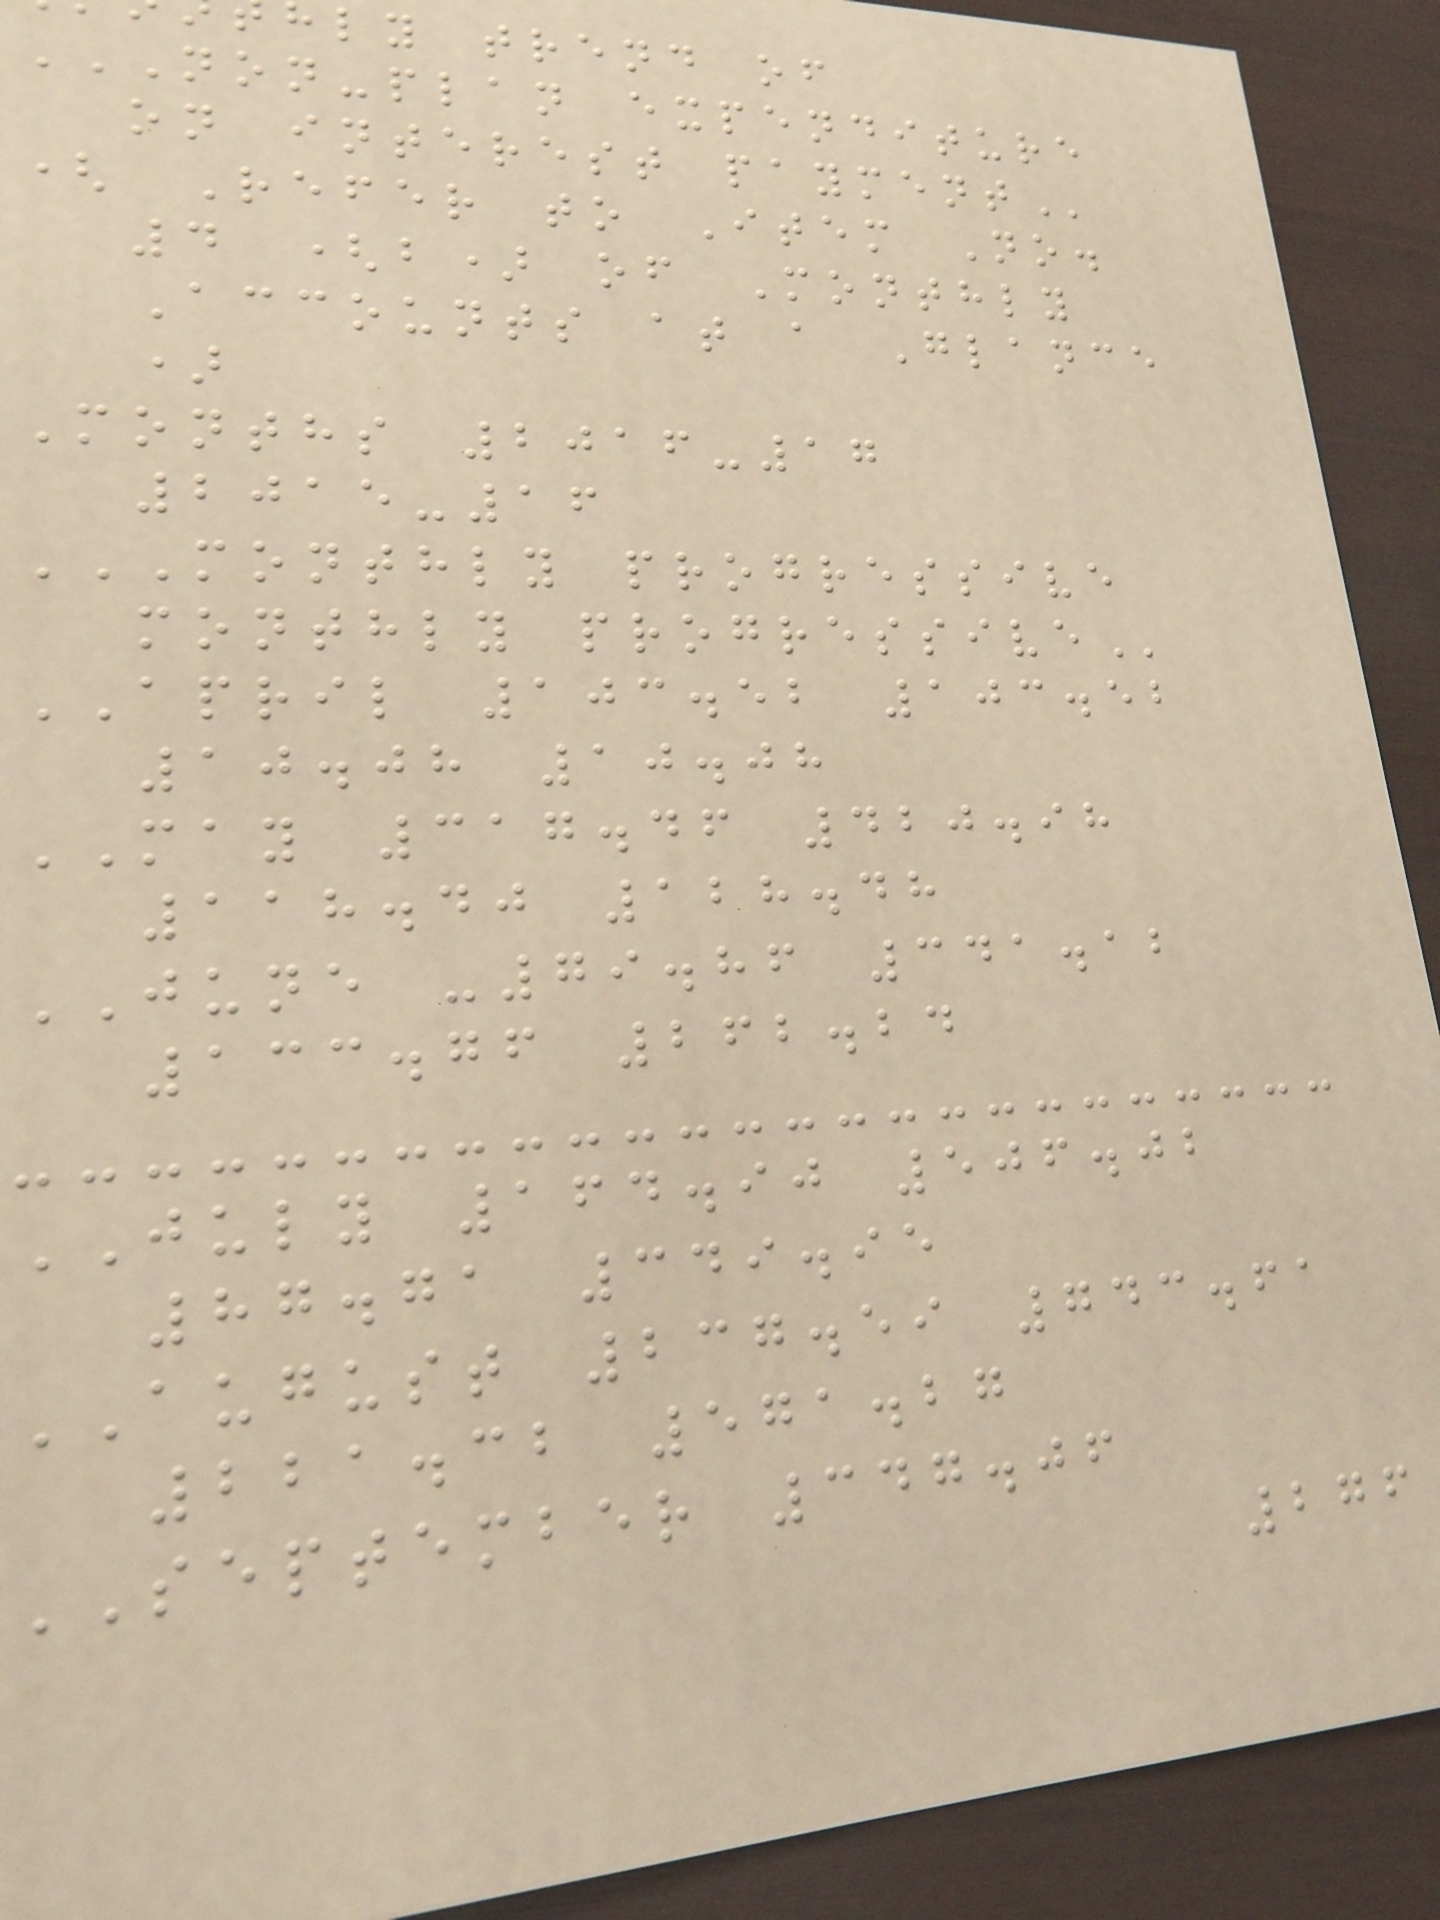ly trend of
NON-PLAN EXPENDITURE
on interest
( Refer to Item No.
4 (b) of Monthly
Accounts at a Glance
)
Months 2016-17
2015-16
MONTHLY PROGRESSIVE
monthly
APRIL 103.52 103.52
10.08 10.08
MAY 317.46 420.98
118.40 128.48
JUNE -79.86 341.12
133.76 262.24
JULY 164.90 506.02
87.71 349.95
AUGUST 237.59 743.61
221.32 571.27
SEPTEMBER 347.06
276
